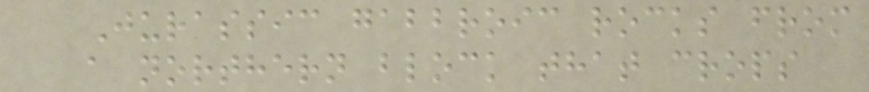Jurassic gabbroic rocks from
a northern block that crops
